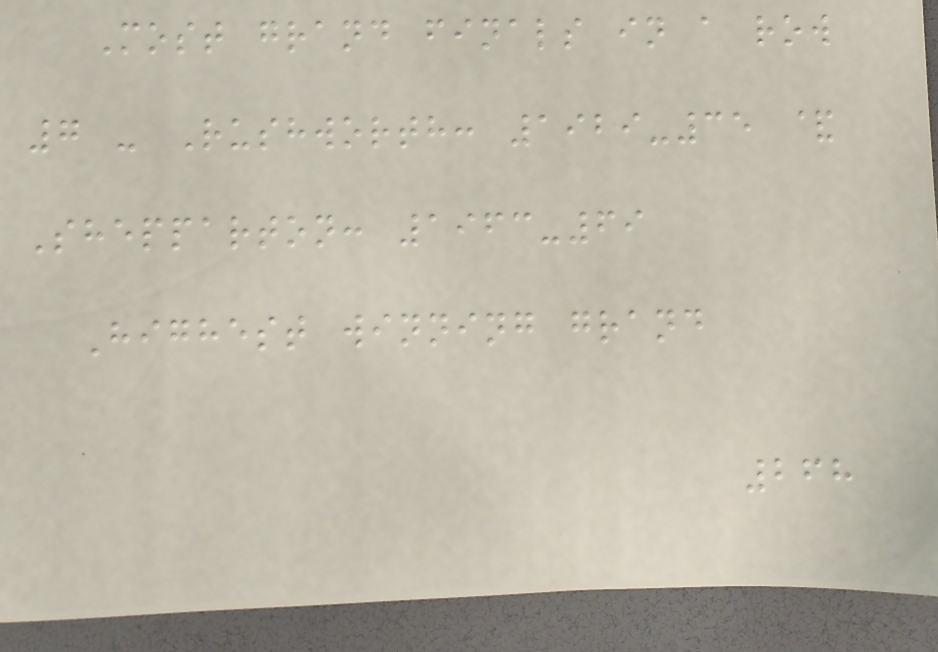Most grand finals in a row
7 - Rushworth: 1929-35 &
Shepparton: 1963-69
Highest winning grand
268
